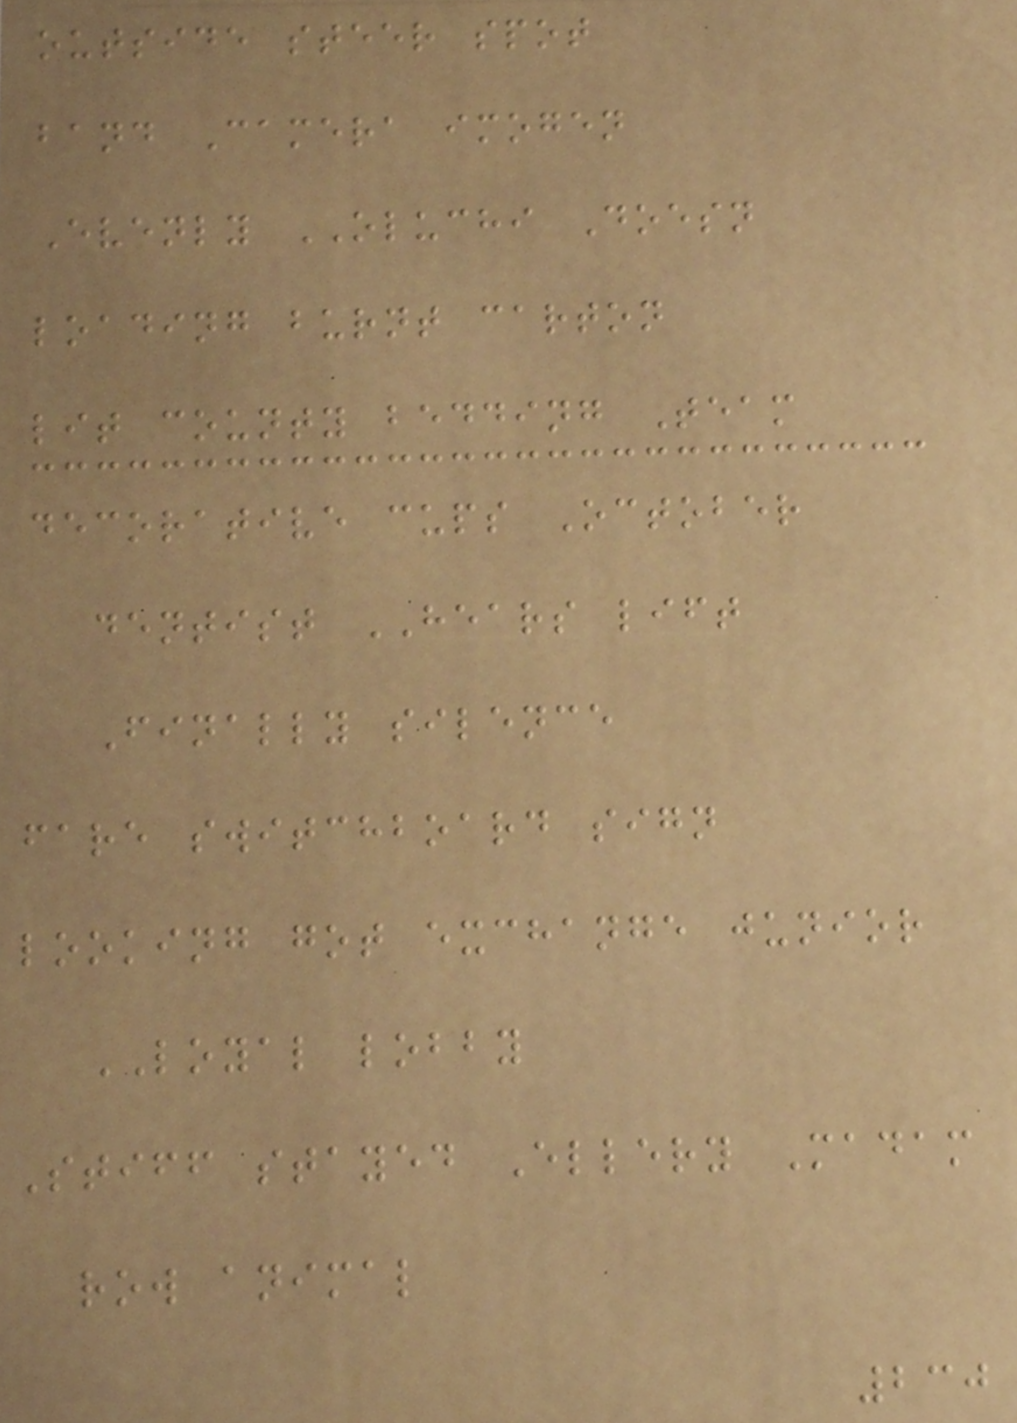outside steer spot
band Camera imogen
Evenly OLUCHI Doesn
loading burnt carton
lit county bedding Team
decorative cups October
dentist HEARS lift
Finally silence
fare switchboard sign
looking got exchange junior
LOYAL lobby
Stiff stayed Ellery Madam
row animal
230
